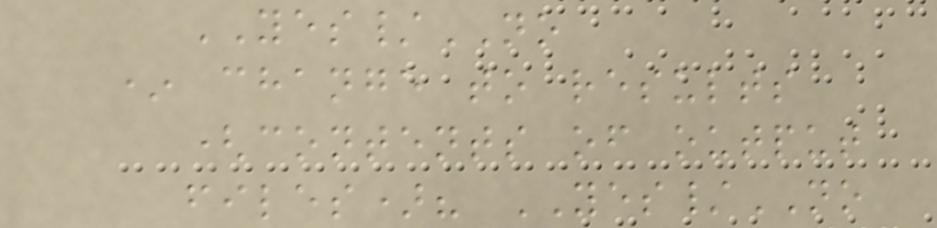YES/NO
* change to results
(contents of output
files)? YES/NO
